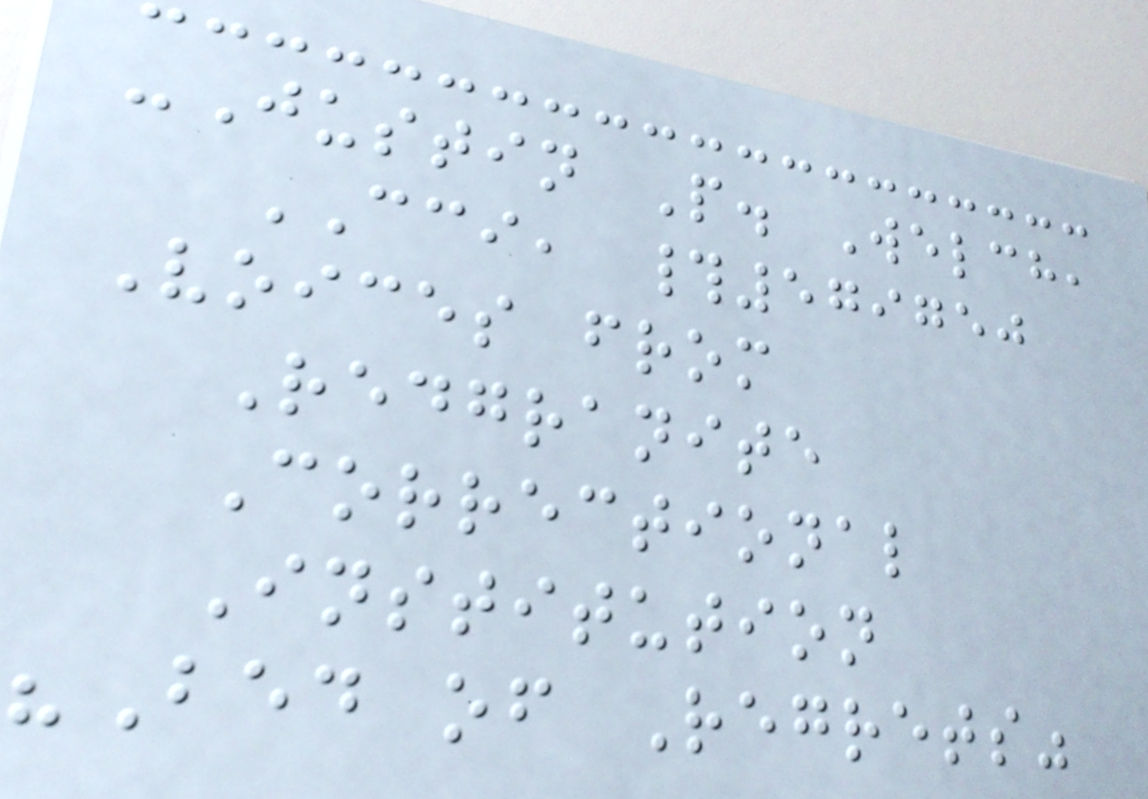-Justin P. Welch,
CCI, #579750
Voices from
Redgranite
Correctional
Institution
"Bed of Regrets"
